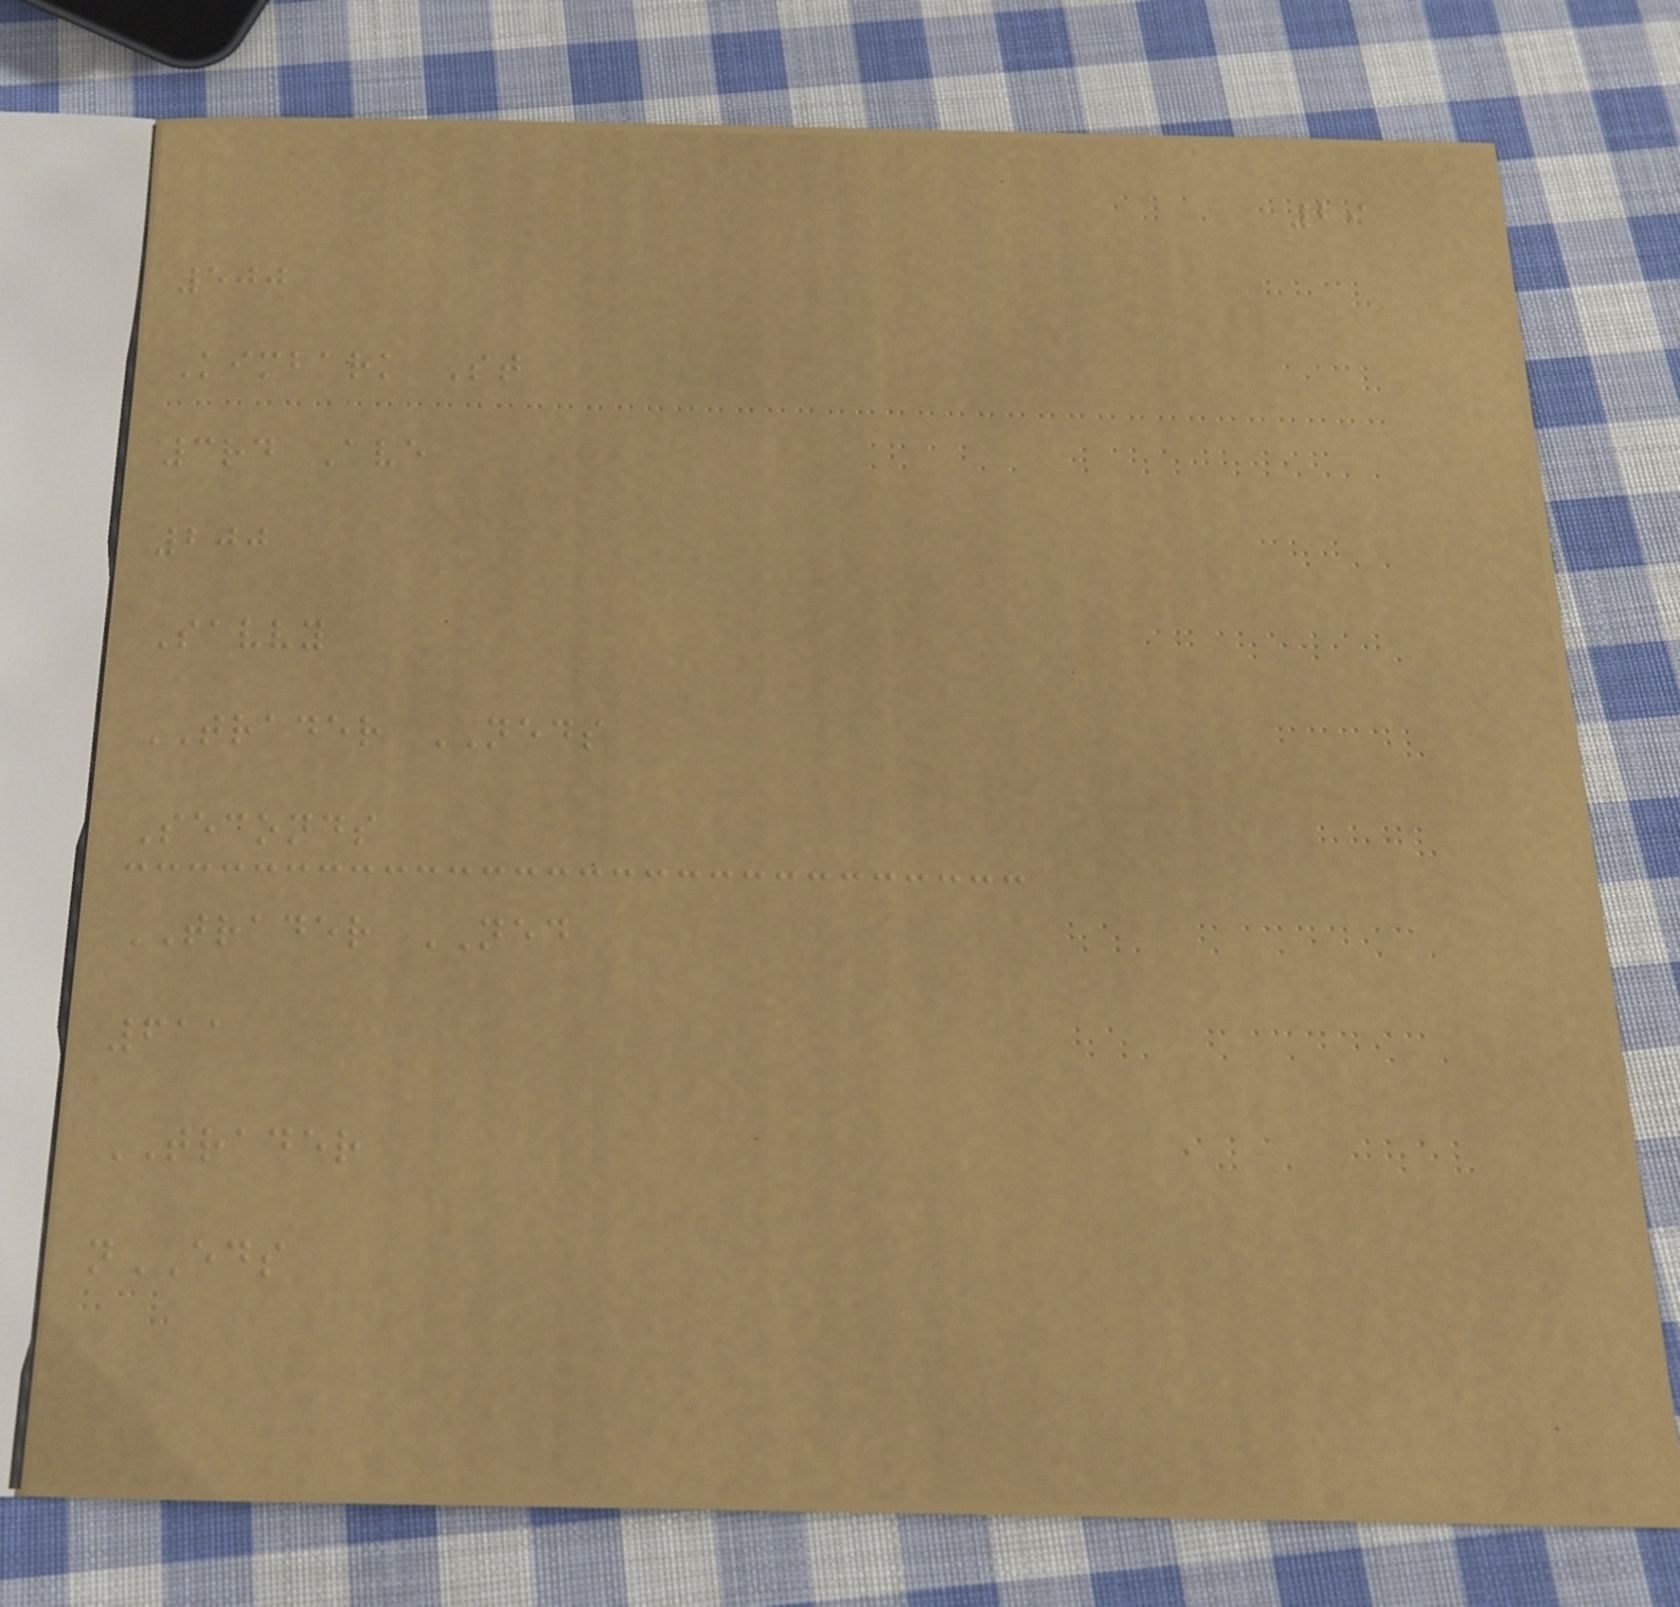29
500
Kimbark St
3rd Ave
200
Savvy
TRADER NEDS
Seconds
TRADER NED
611
TRADER
nEDS
